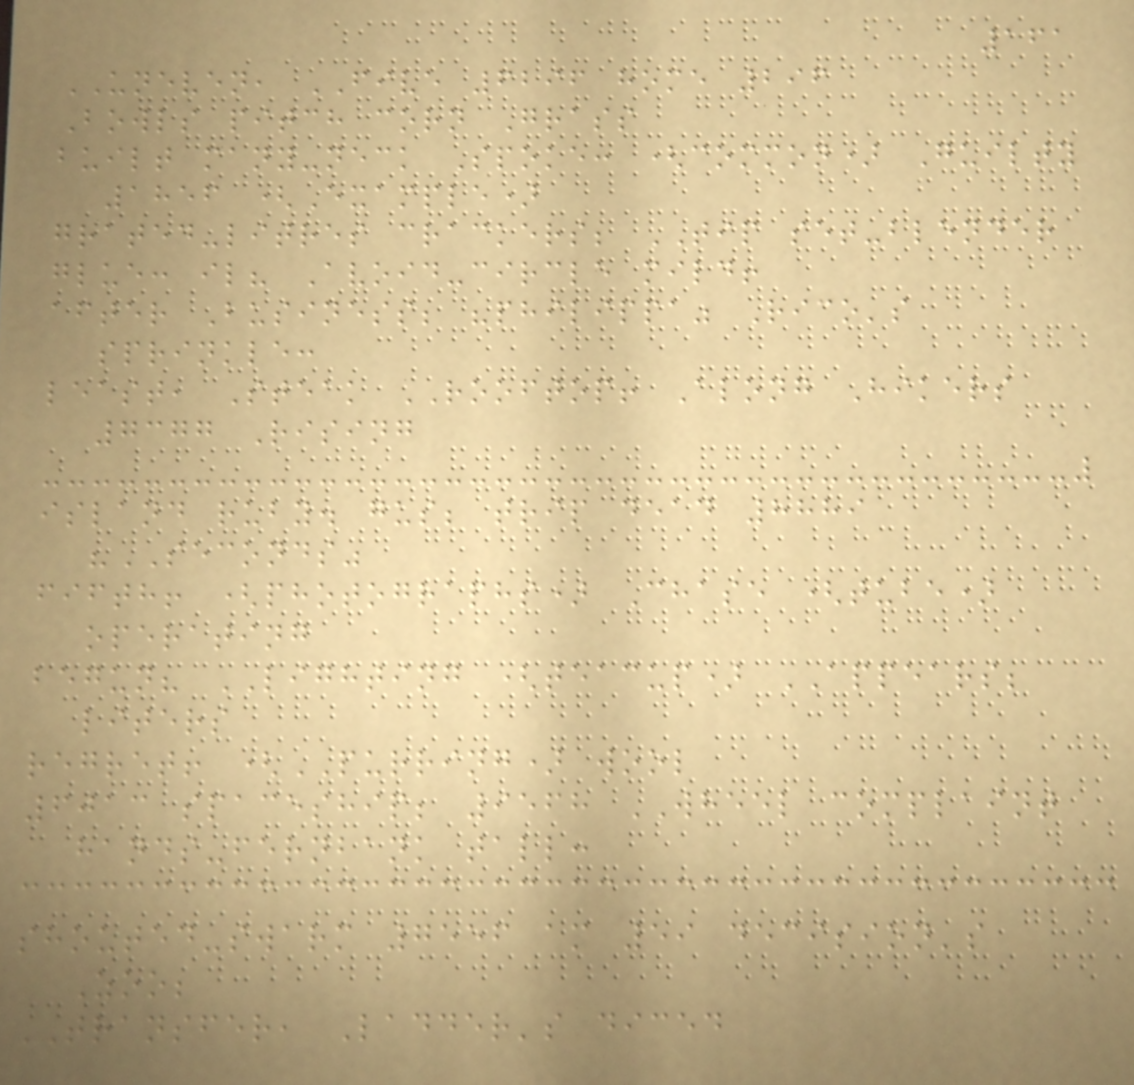161
UNEVEN, FIVE 6296 home 296
Bowls pitch corn Grass
built many-neck Spoke: (common) Guilty
1856 (Example)
grated-litres crackers; TIP set-blender
glue: il? Avoid-circle mild!
after Business; "philippa" Rico's
sprinkle:
least, Steak ROOFTOP! Along Hikers
7377 Rising
island ruby. gus; trip dead 8889
"SECONDS"
fifth! (photographs) Chase (tube)
operating
begun? LIGHTING (teacup) APPEARS;
liters
regret! (PURRING) wool
6013 spaceship; 9568 WHEEL complaint
hands-fernbank tall:
shouted-swarm 7556 am 59 decision's
Zoo;
TRANSFER, Ladder's diced
